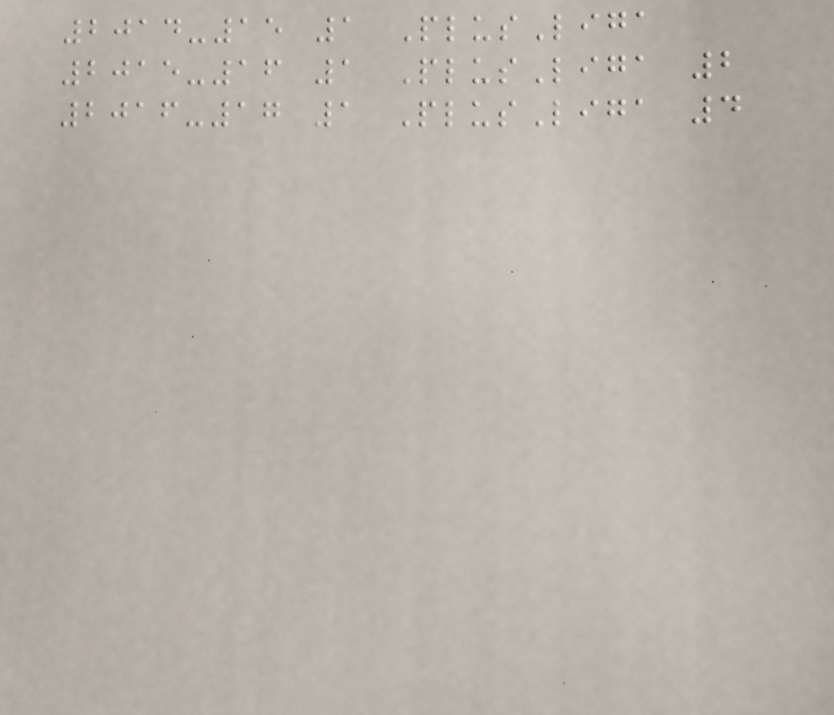2014-15 1 PlusLiga
2015-16 1 PlusLiga 2
2016-17 1 PlusLiga 4
